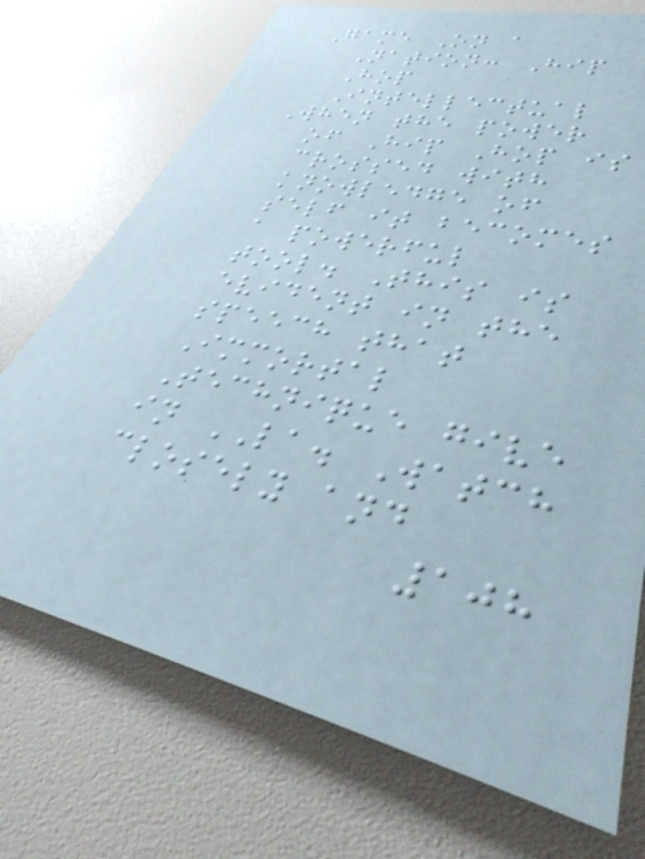Game On a
Nation: Hip
Hop
Intellectual
When the power
of Hip Hop is
crossed with
knowledge of
self it becomes
a powerful
tool. This is
evident in the
speech that
Immortal
Technique give
in LA. Watch
closely and
108
